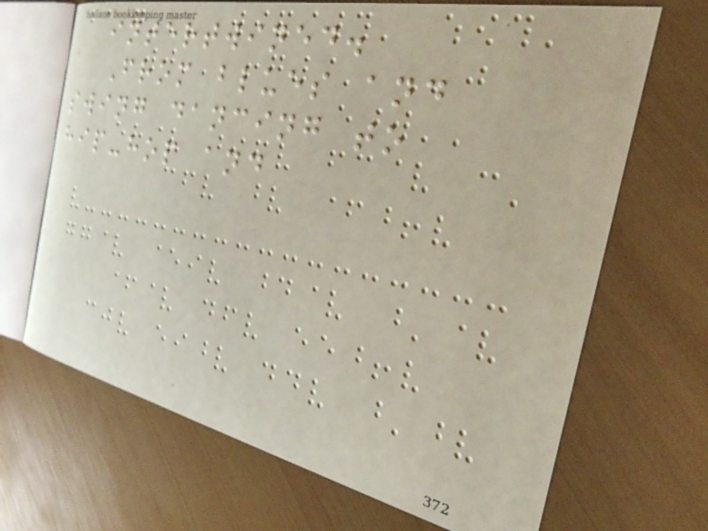intertwined.
From blues and
swing dancing to
hip-hop and
